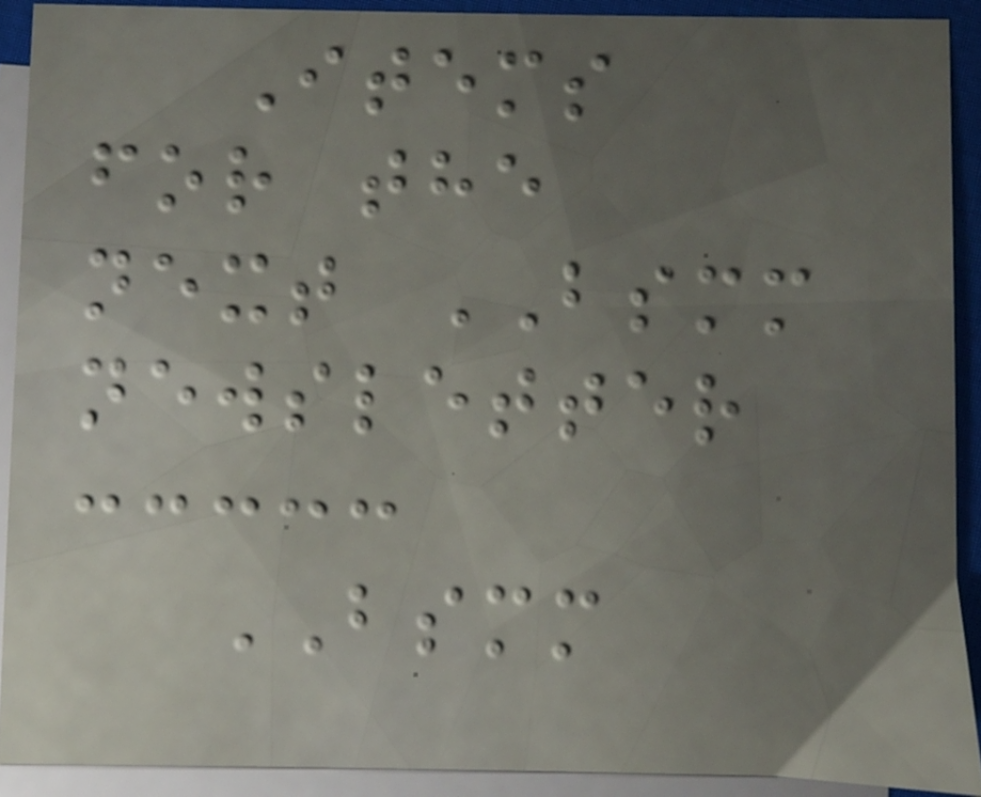Items
for the
next BSMM
newsletter
BSMM
